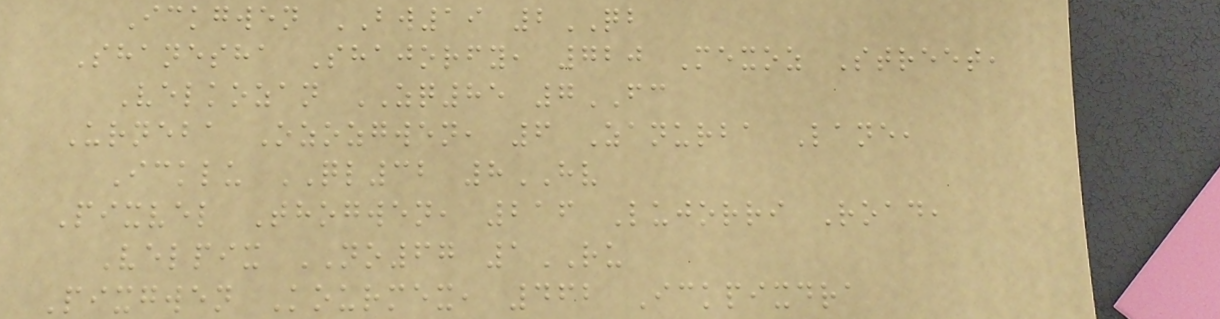Ickgwen BW19 2QB
Shanesha Shajorfy, 720 Mexoz Street,
Velkozan ZQ85 7FC
Urneba Ozozgwen, 6 Zanurba Lane,
Icklu QL32 8HV
Pixvel Thogwen, 216 Lujorri Road,
Velpix NO67 1RU
Pixgwen Kourmex, 462 Ickpixdra
